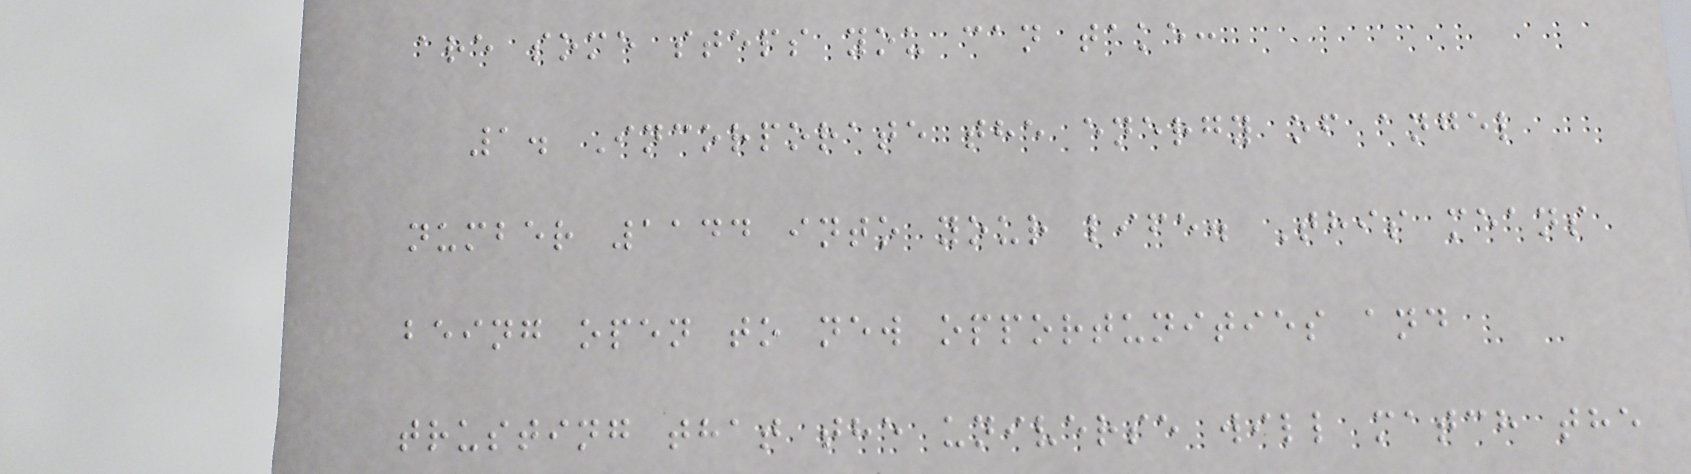are some steps you can take:
1. Incorporate the energy of angel
number 1144 into your life. This means
being open to new opportunities and
trusting that the universe will match the
